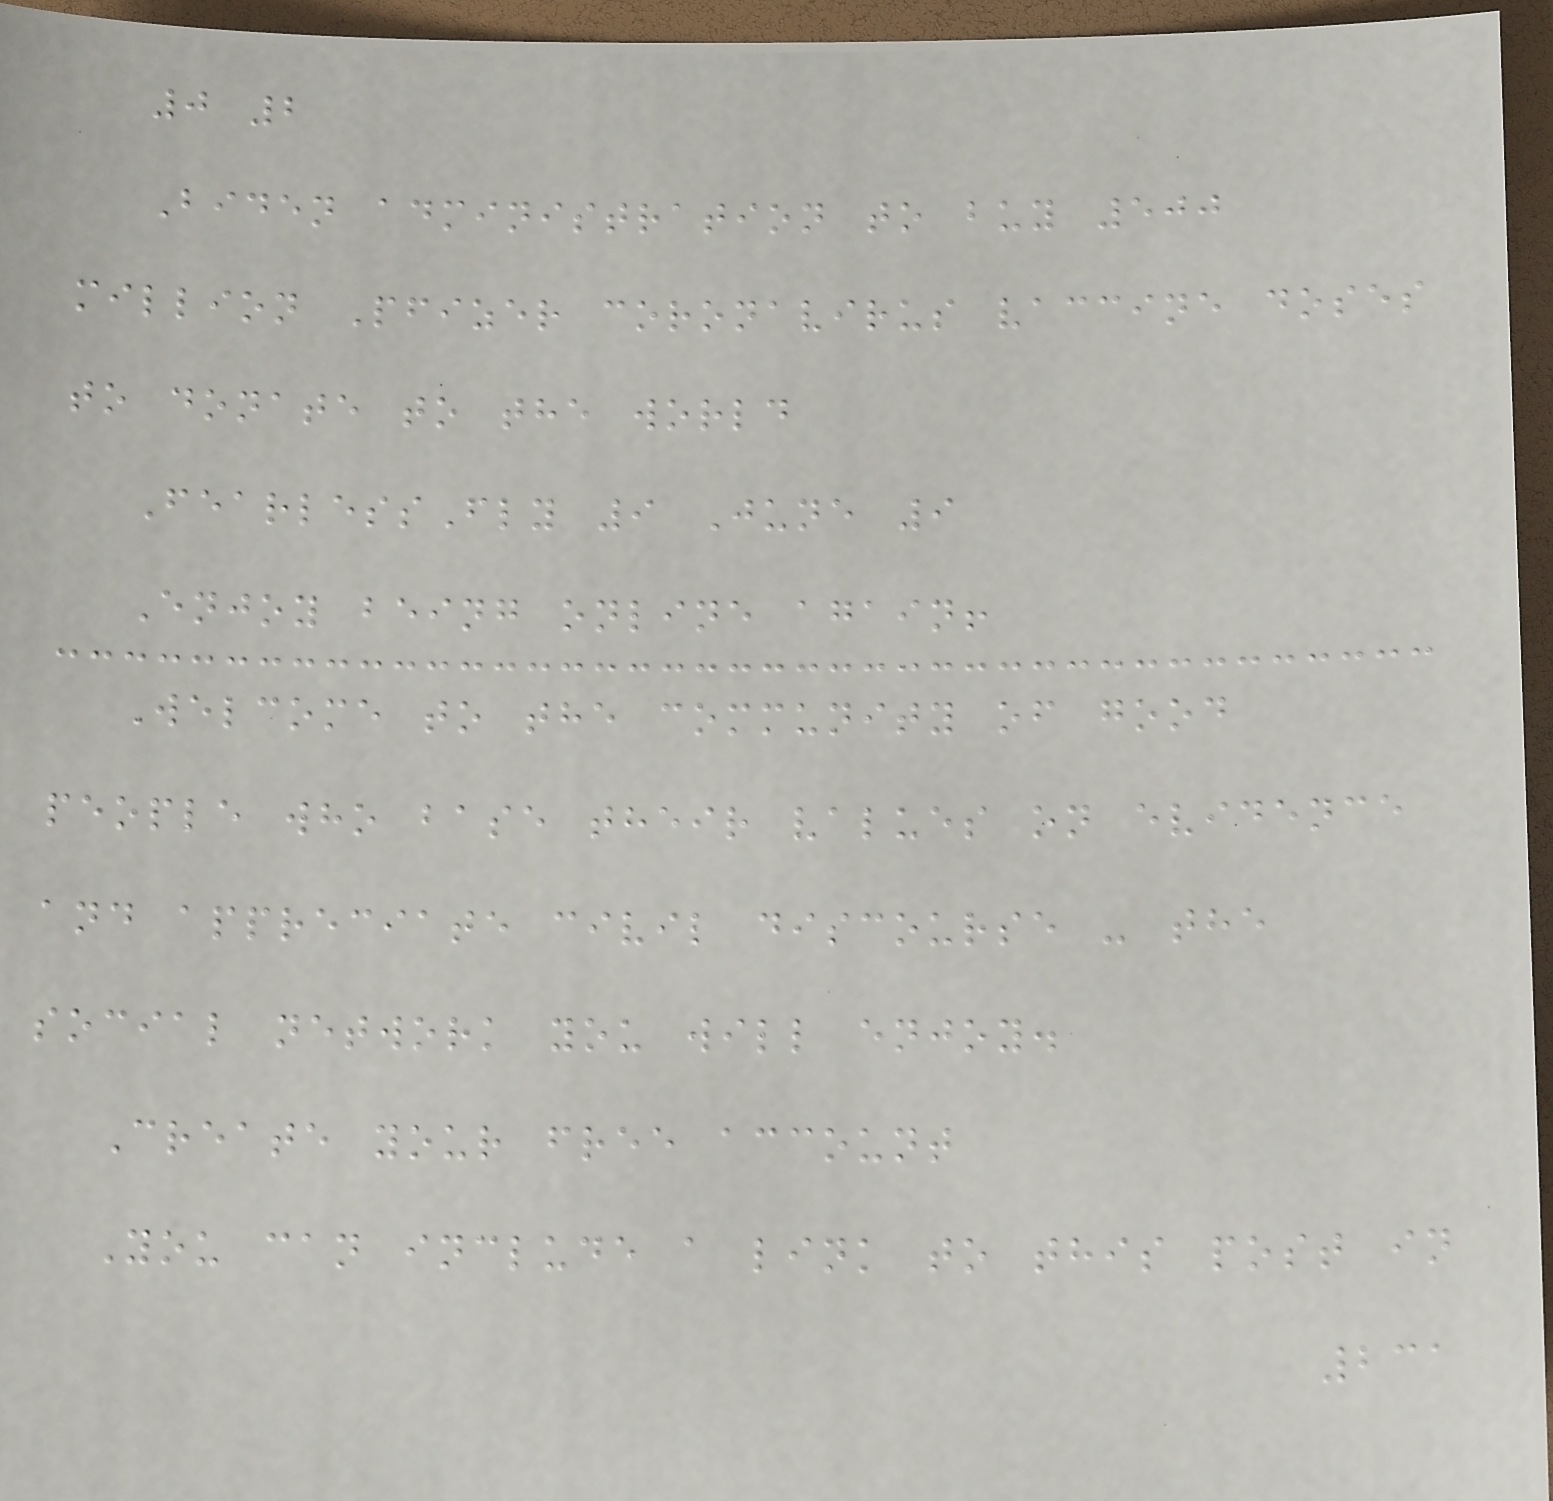0 2
Biden administration to buy 500
million Pfizer coronavirus vaccine doses
to donate to the world
FearlessFly 9 June 9
Enjoy being online again!
Welcome to the community of good
people who base their values on evidence
and appreciate civil discourse - the
social network you will enjoy.
Create your free account
You can include a link to this post in
231
